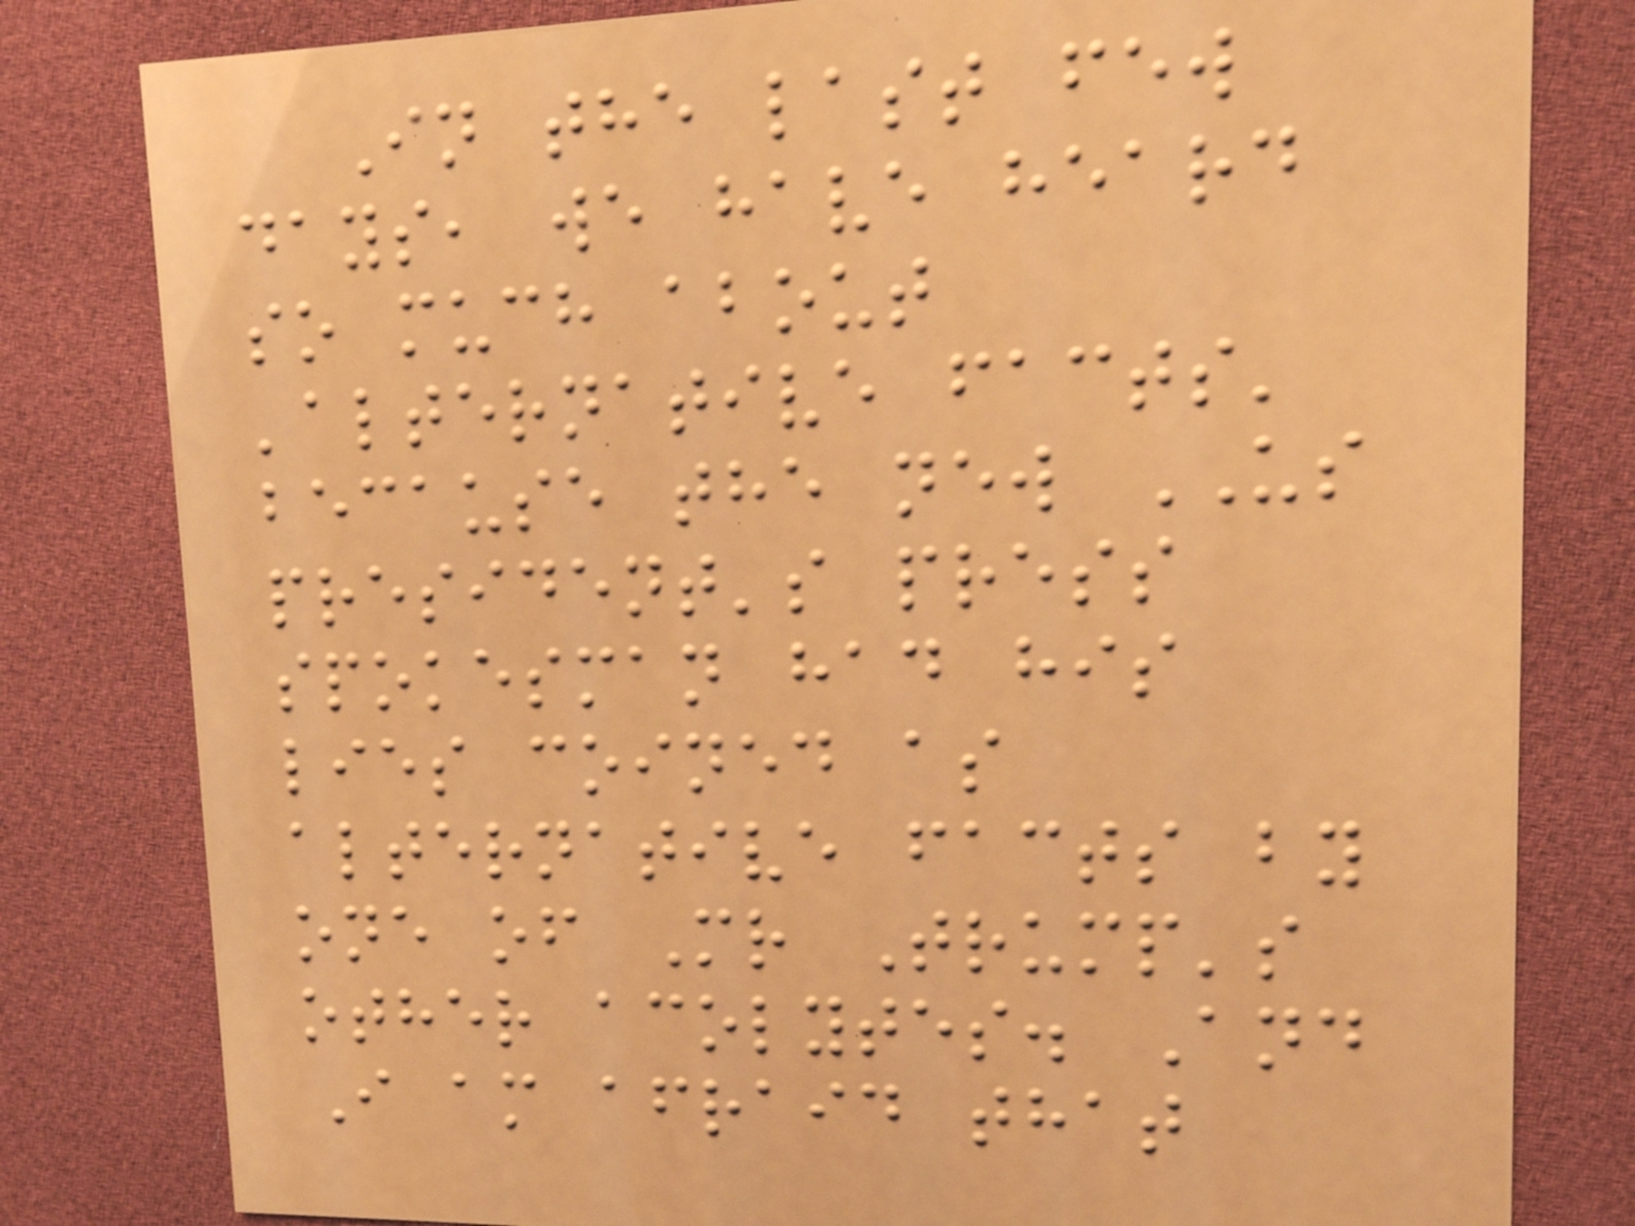In the last few
days, we have heard
so much about
'alternative facts'
because the new US
president's press
spokesman had his
lies coined as
alternative facts by
one of Mr Trump's
other acolytes. And
I am afraid that
